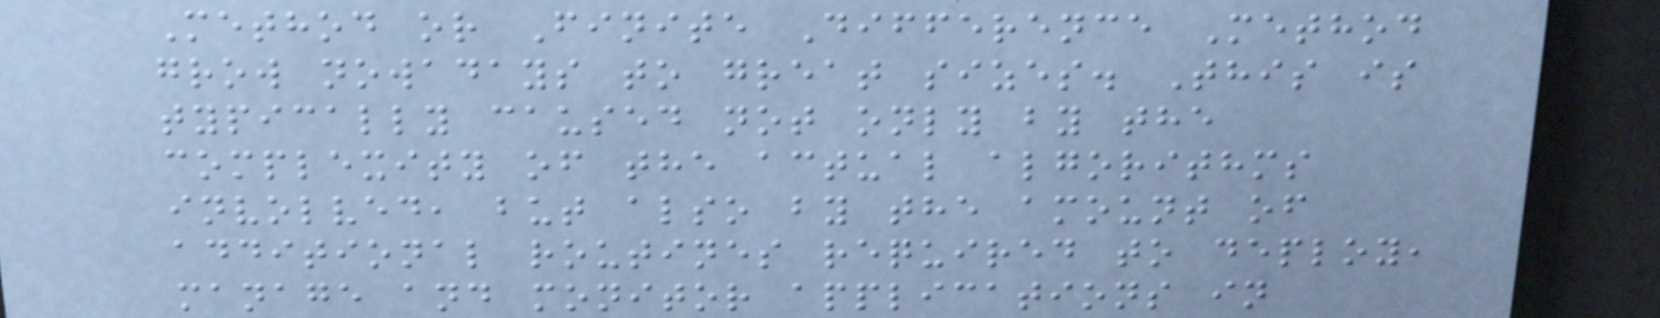Method or Finite Difference Method
grow nowadays to great sizes. This is
typically caused not only by the
complexity of the actual algorithms
involved, but also by the amount of
additional routines required to deploy,
manage and monitor applications in
